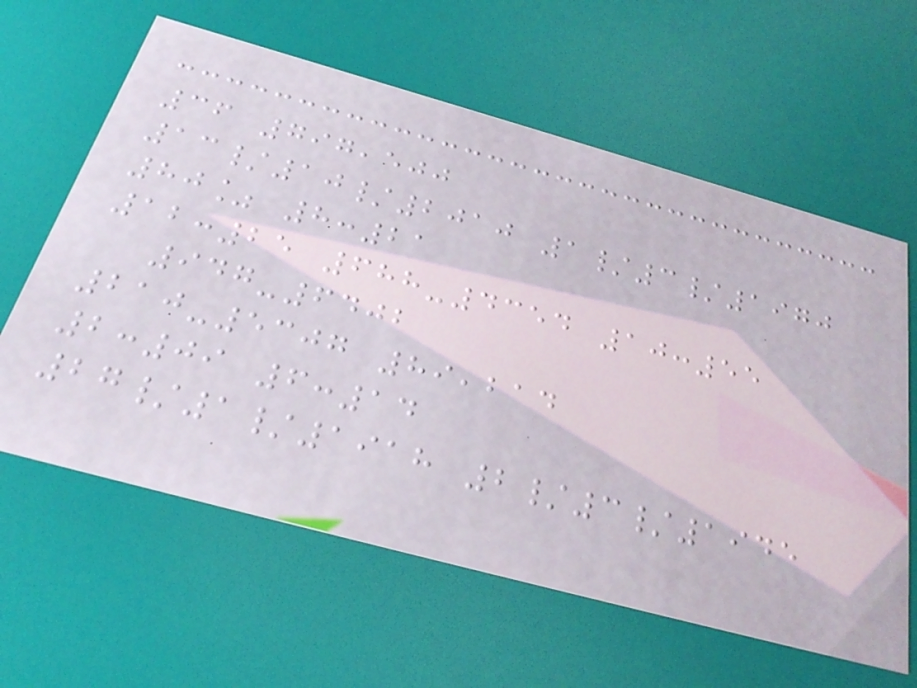36 797,500
13/10/2010 1/3/1970
80% 8:21
12:25 688-4354 10:55
947-6402
210-5307 89,214
2:09 6:14
27/1/1918 2/3/1945
